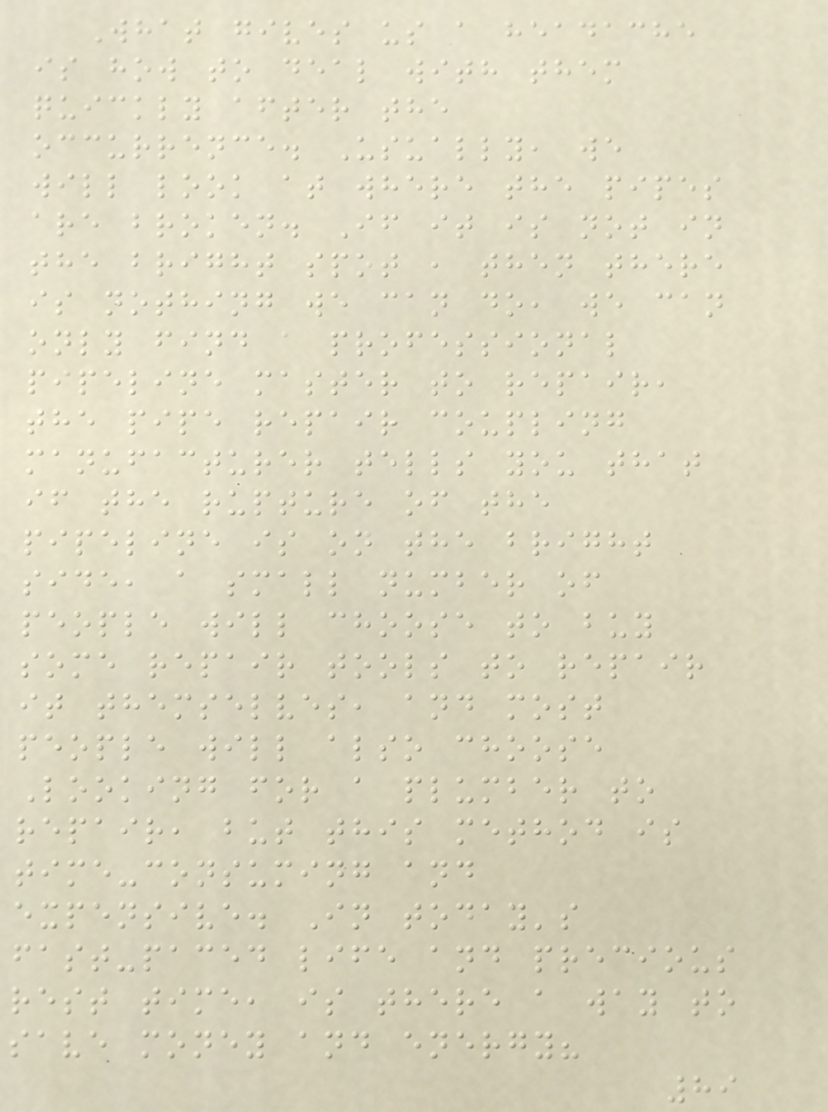What gives us a headache
is how to deal with them
quickly after the
occurrence. Usually, we
will look at where the pipes
are broken. If it is not in
the bright spot , then there
is nothing we can do, we can
only find a professional
pipeline master to repair,
the pipe repair coupling
manufacturer tells you that
if the rupture of the
pipeline is on the bright
side, a small number of
people will choose to buy
some repair tools to repair
it themselves, and most
people will also choose
Looking for a plumber to
repair, but this method is
time-consuming and
expensive. In today's
fast-paced life and precious
rest time, is there a way to
save money and energy?
89
